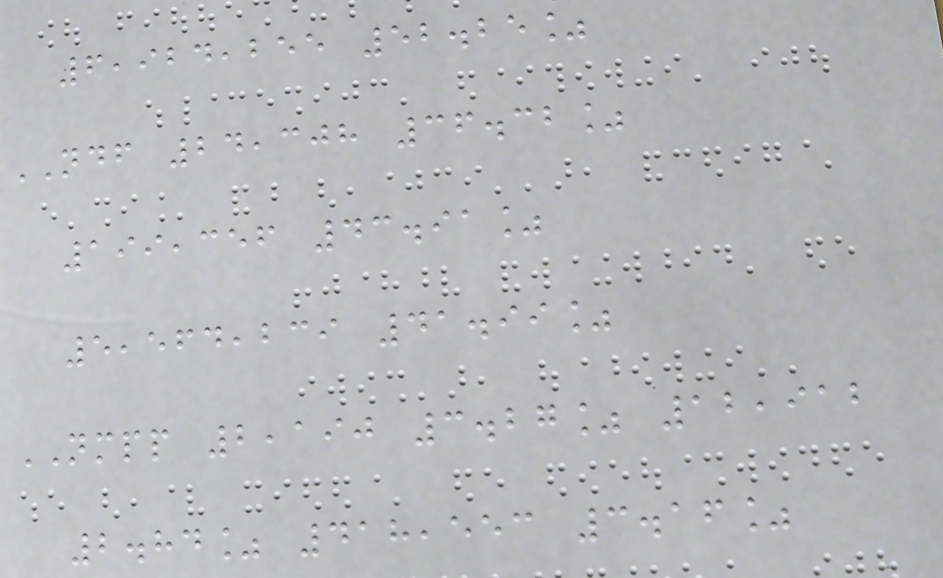6,924,255 52.25%
NDF 24,308 36.32%
199,356 43.91%
5,564,239 41.99%
NMPP 2,190 3.27% 12,912
2.84% 418,553 3.16%
